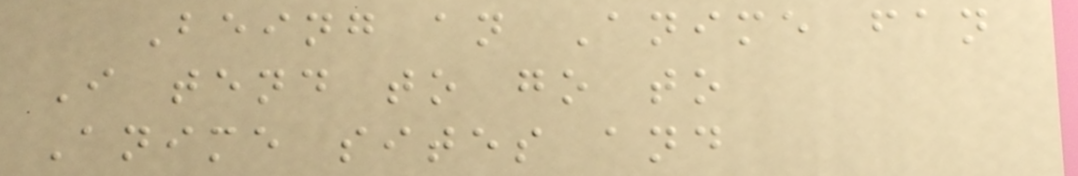Being an Anime fan
I tend to go to
Anime sites and
